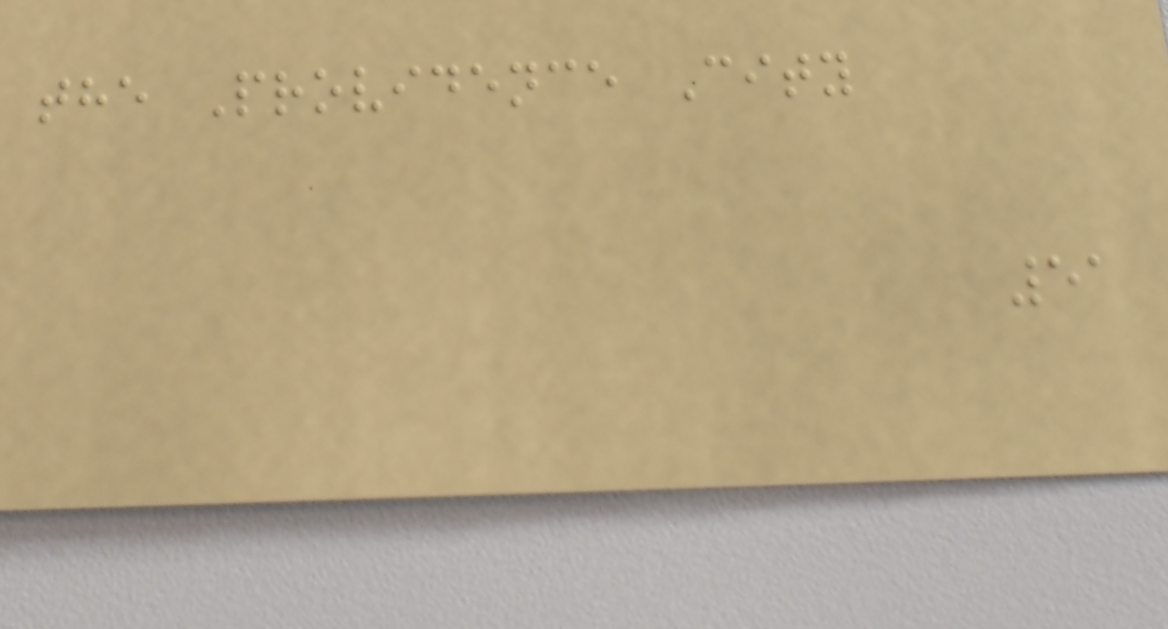the Providence City
51
